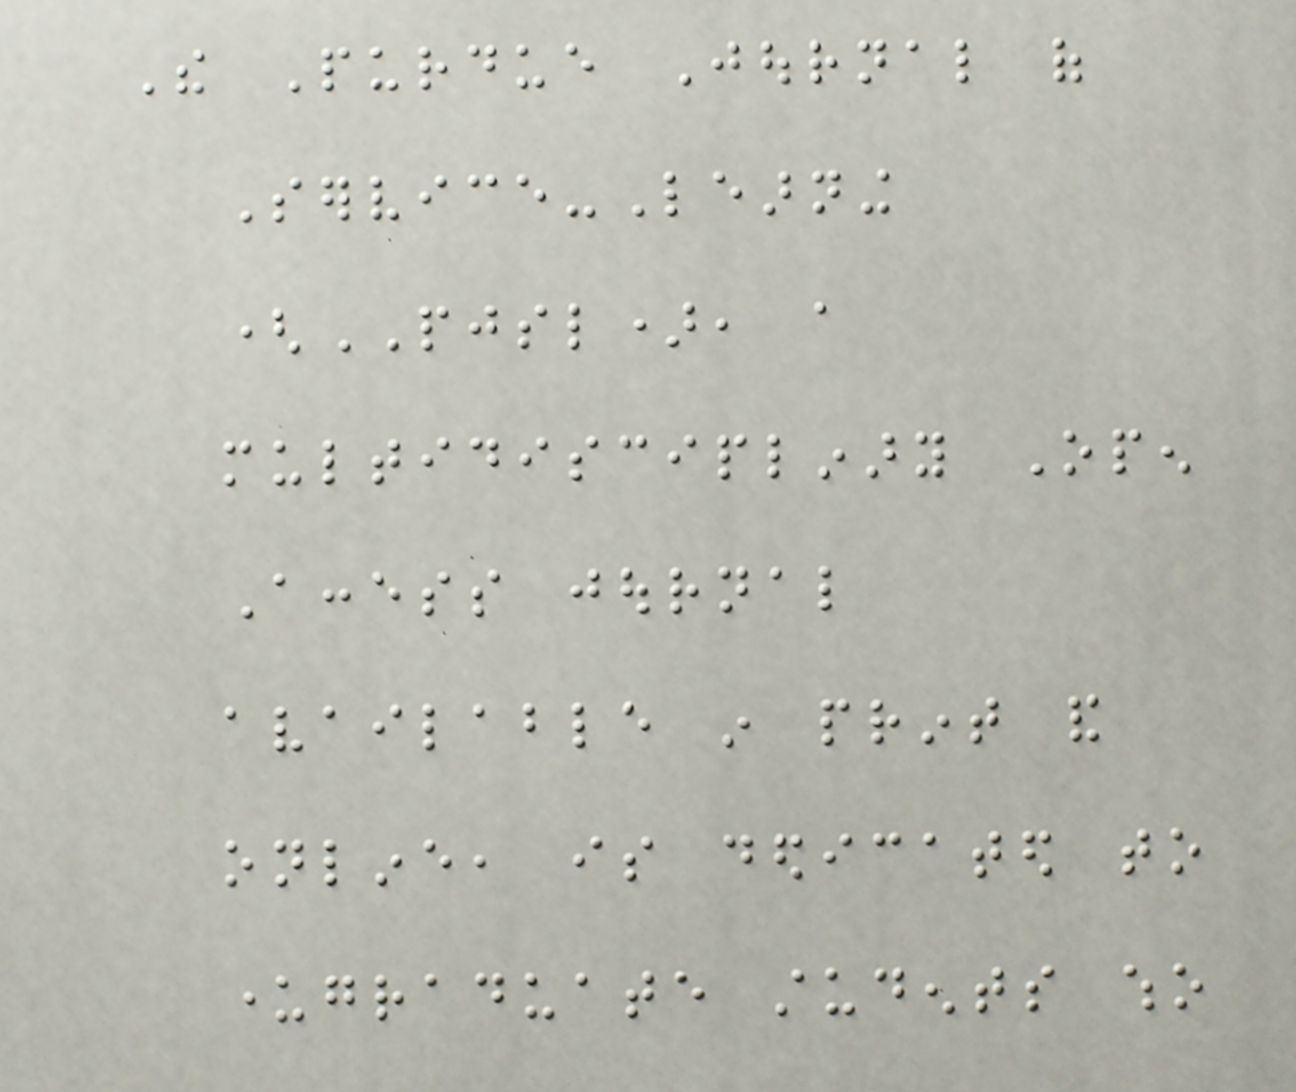The Purdue Journal of
Service-Learning
(PJSL), a
multidisciplinary Open
Access journal
available in print and
online, is dedicated to
undergraduate students who
